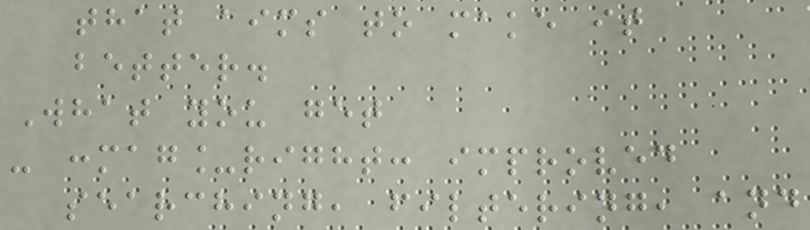that aims to make it
better.
What you get
- :mag_right: improved
searching, filtering, and
